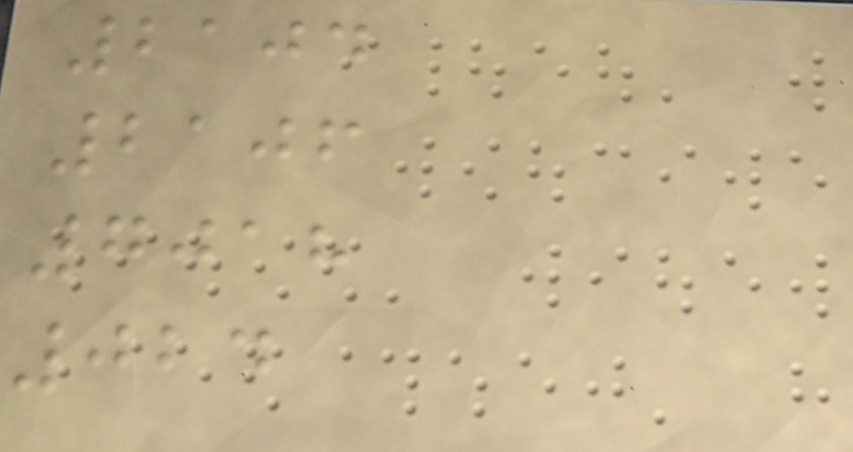2104
2106
7018
024
